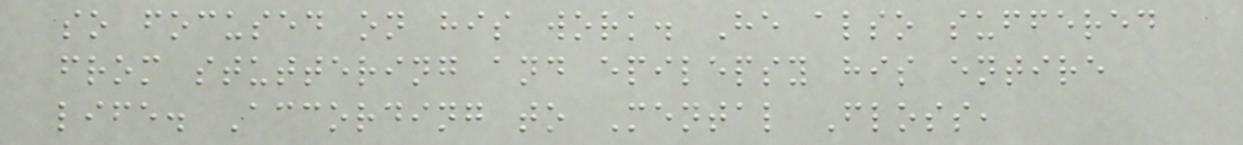so focused on his work. He also suffered
from stuttering and epilepsy his entire
life. According to Mental Floss,
